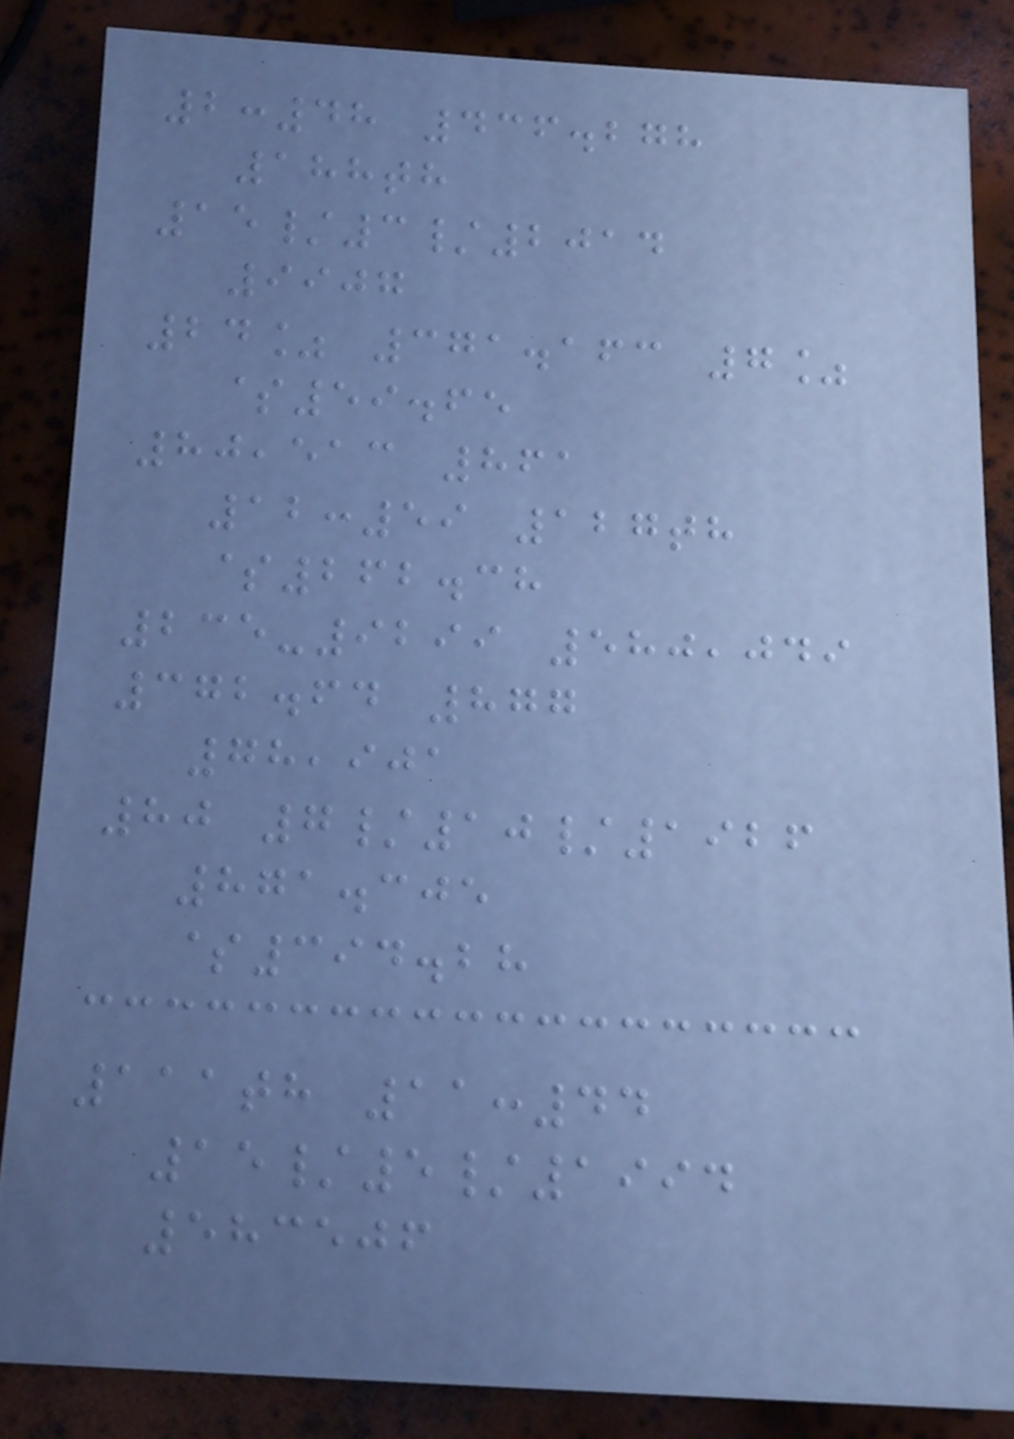2:48 436.278
188th
15/3/2014
9907
24% 371.163 7%
$59.65
80,513 861
12:59 127th
$262.38
235-9299 580,049
372.64 877
78,901
80 7/10/1926
871.305
$394.28
111th 11:44
15/5/1994
583506
